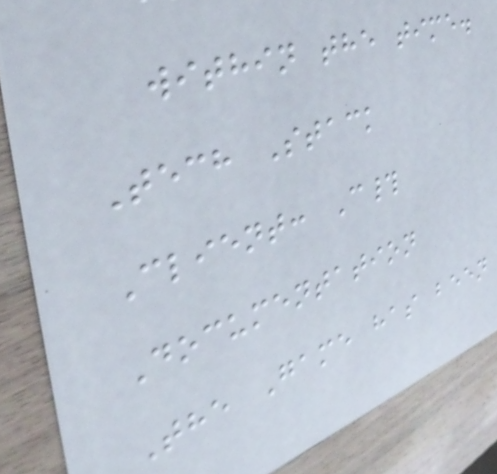within the time.
Tech Stack
Client: C#
Documentation
The Game has been
